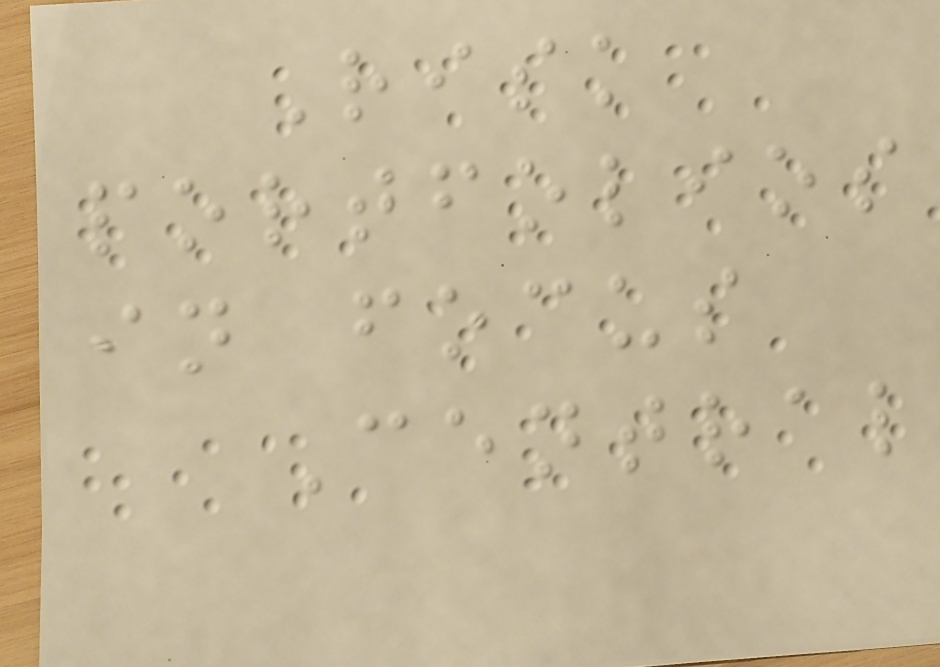Risk
portfolios
in focus
Central
